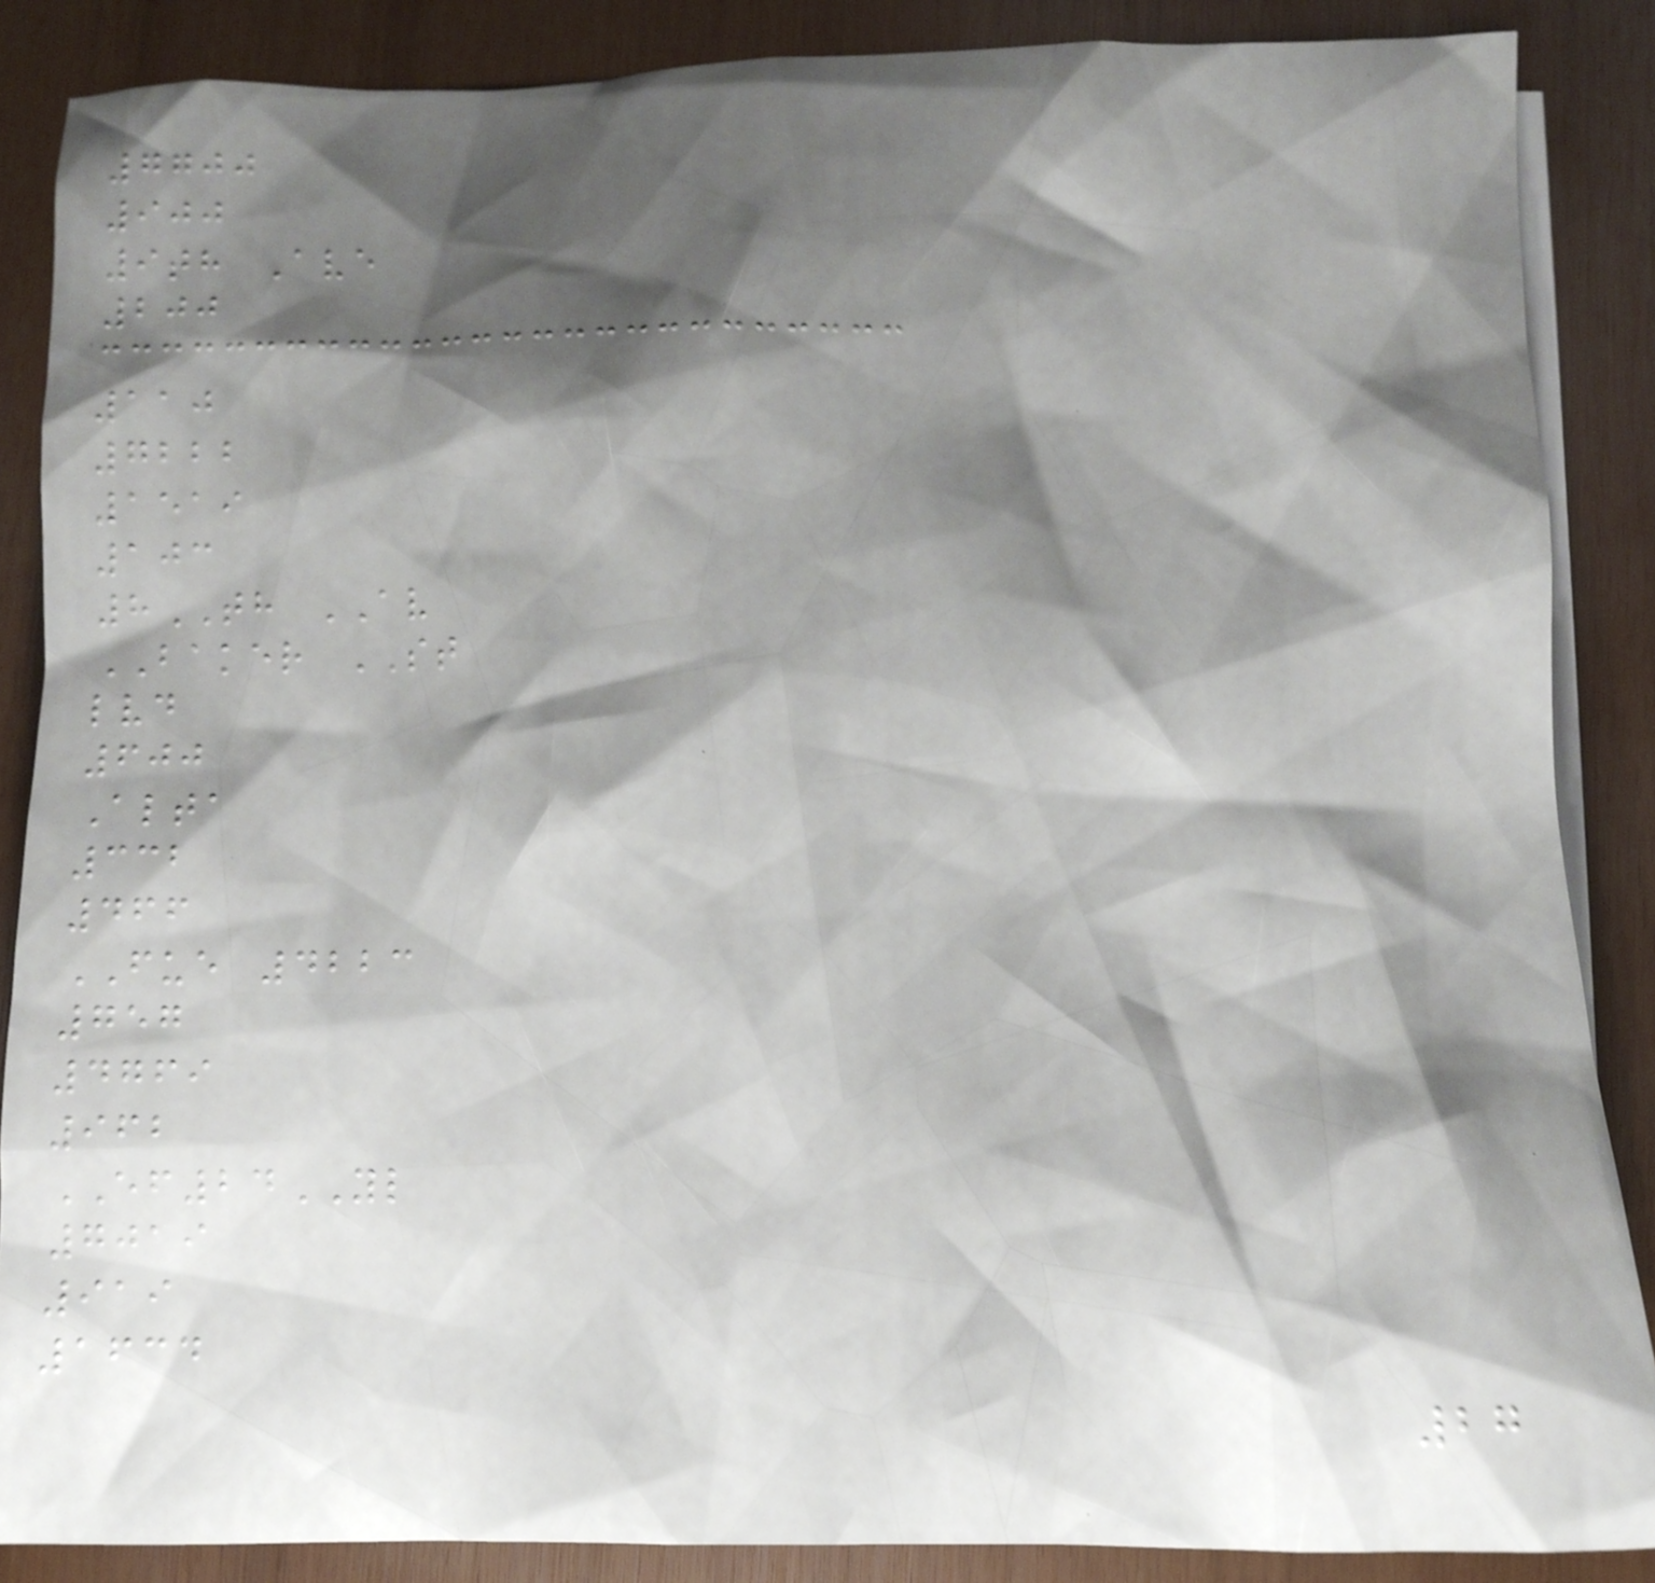7700
900
9th Ave
200
110
7222
1519
103
8TH AV
BAKER ST
lvd
600
Alta
332
466
FUE 4223
757
4769
962
EF24YL
7019
919
1634
27
